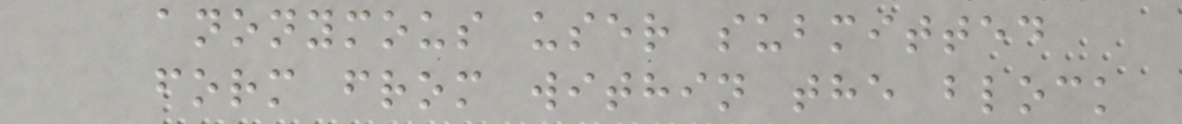anonymous user submitted
form from within the block
